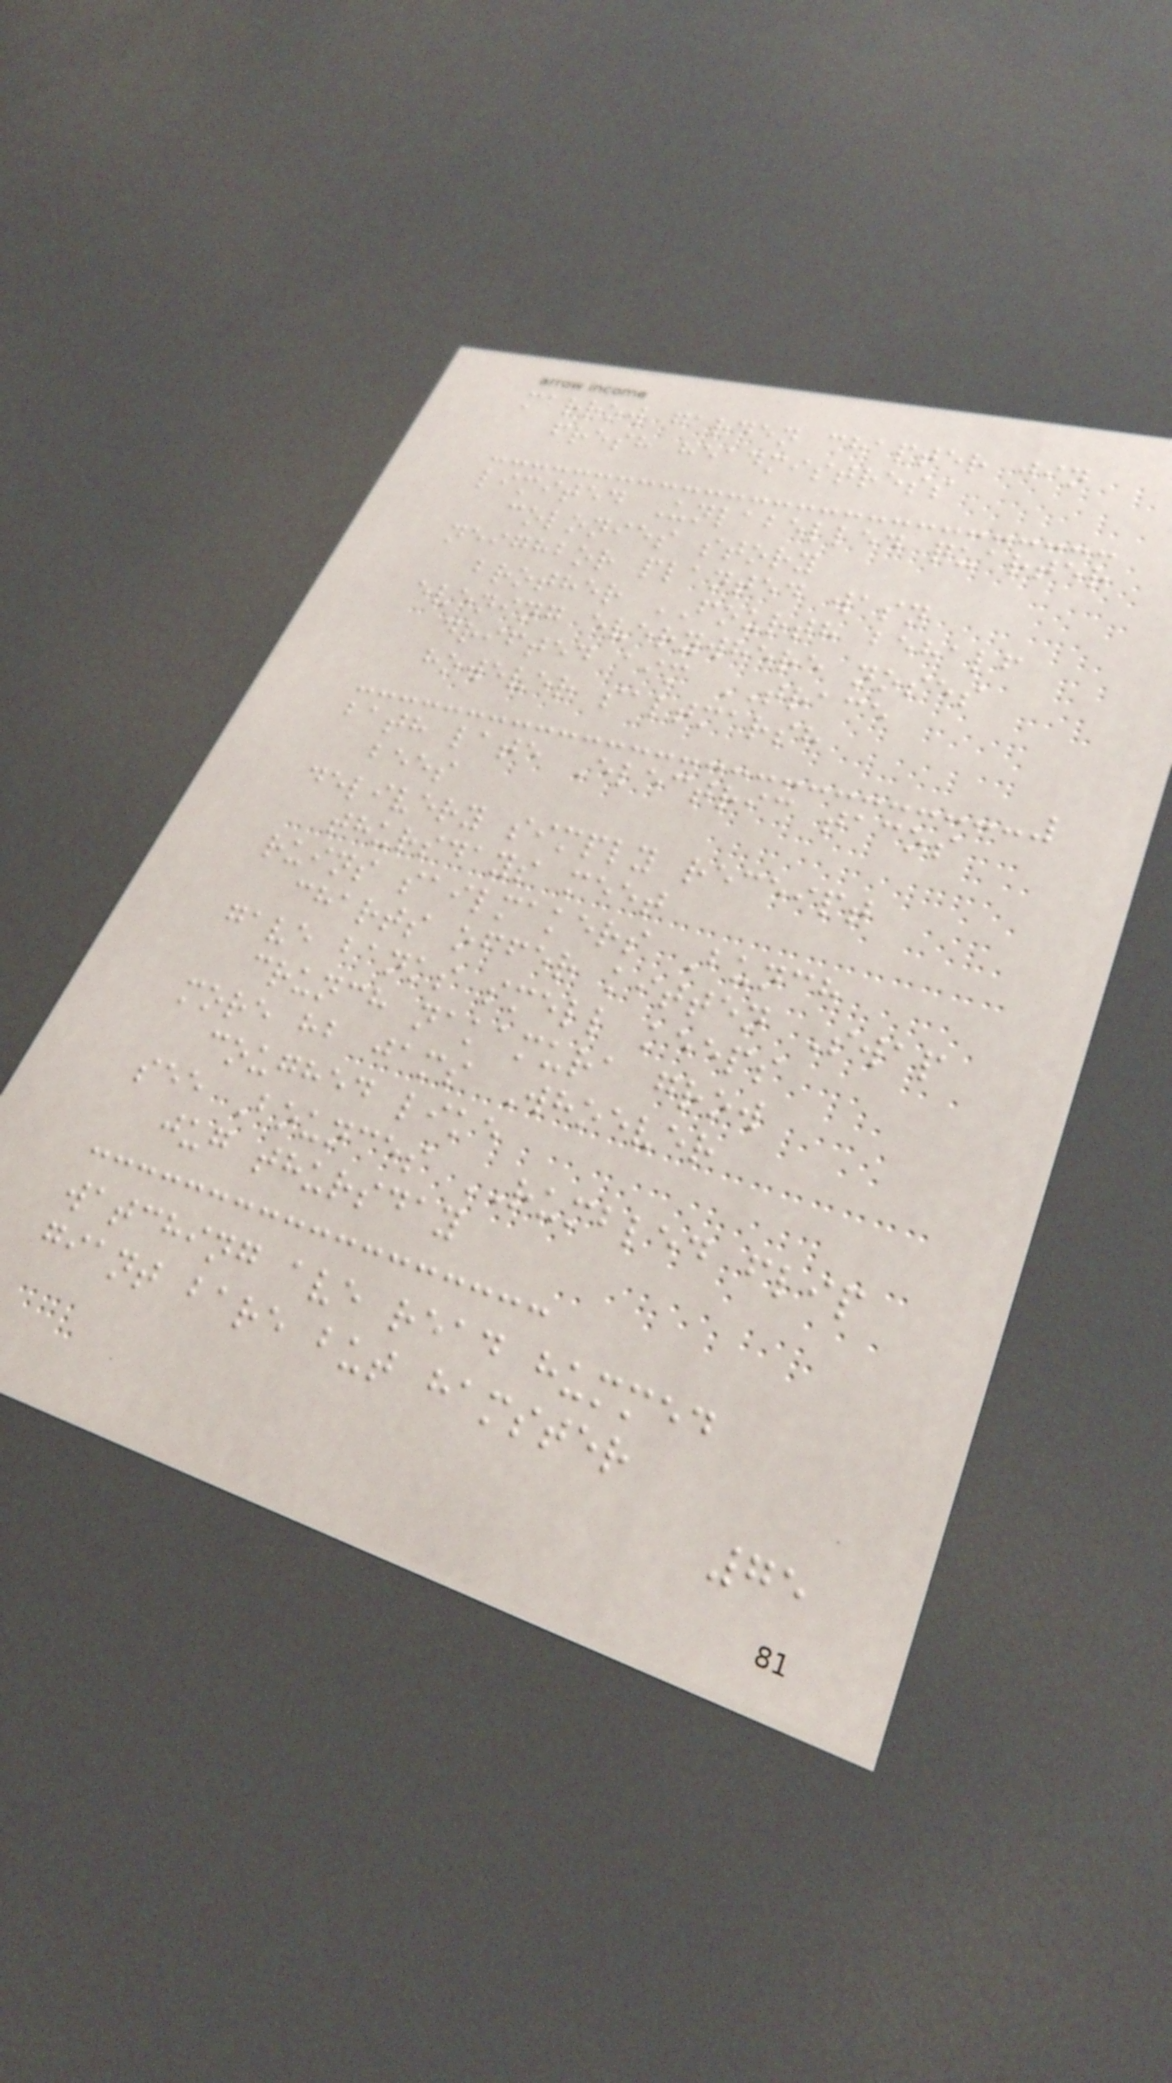marrow garden chapter jin
fresh headmistress
limited Unlabelled quarter
colonies story
neighbor planted wasn
brother FOURTH behalf
evening everywhere noses
drifted aim TRACE
however saltmarsh
bath late Electric tacos
bees
delivery simply receipt
thursdays meet
ruins sailmakers Bunch
charts offer kitten Swap
gave banks smell keeps
crunch nakamura grow
more hb jams Whoever
coughed like
see Bounces RUMBLED flip
jug thursday
watching ave read hummed
giant bare but hamster
75
